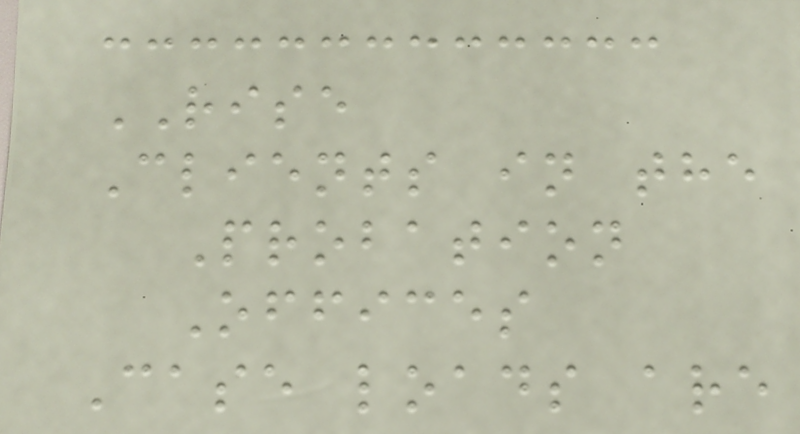RISE
Clients in the
Probation
Offices
Case loads are
